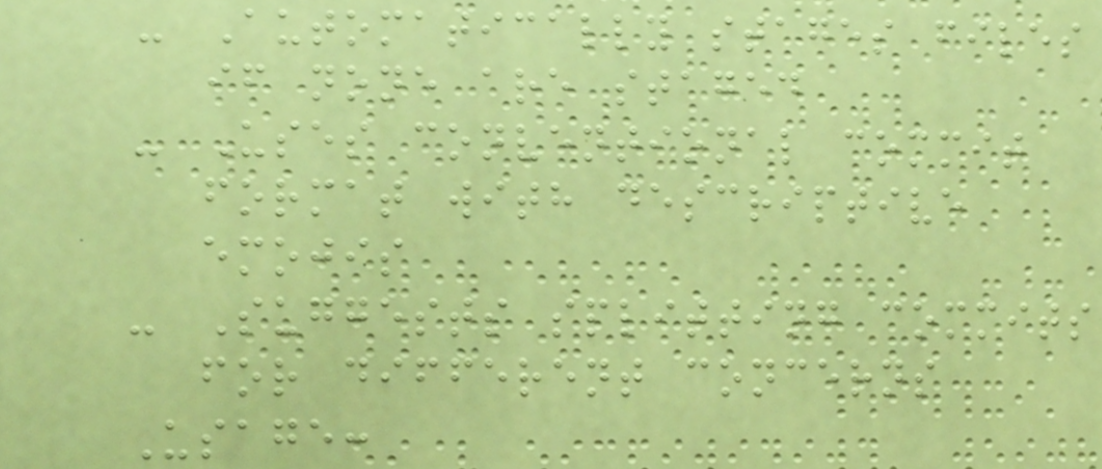- Automatically stages files
if none are staged
- Uses conventional commit
format with descriptive
emojis
- Suggests splitting commits
for different concerns
Usage:
